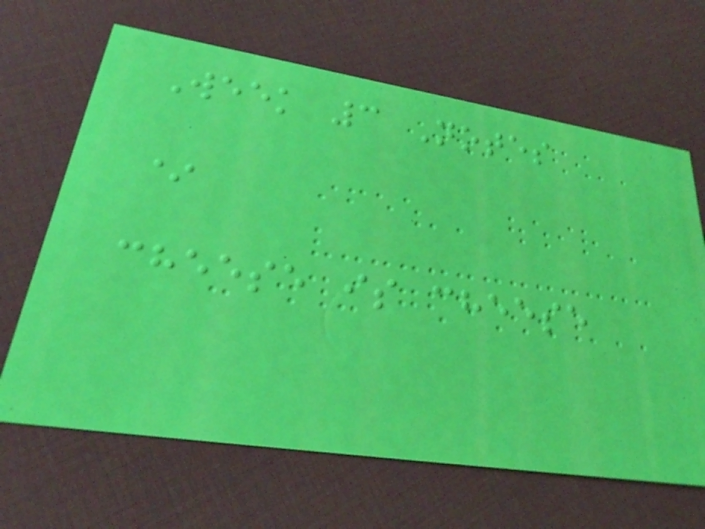Week 3 Notes
*
cheese is cheese
